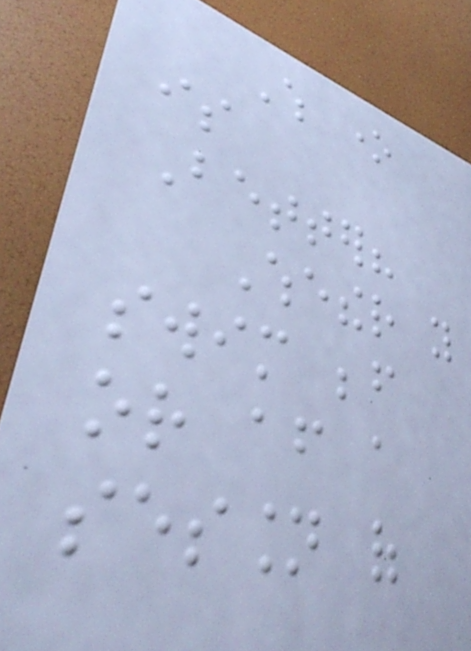Which one
is
Better?
Whether you
swim before
or after a
session of
